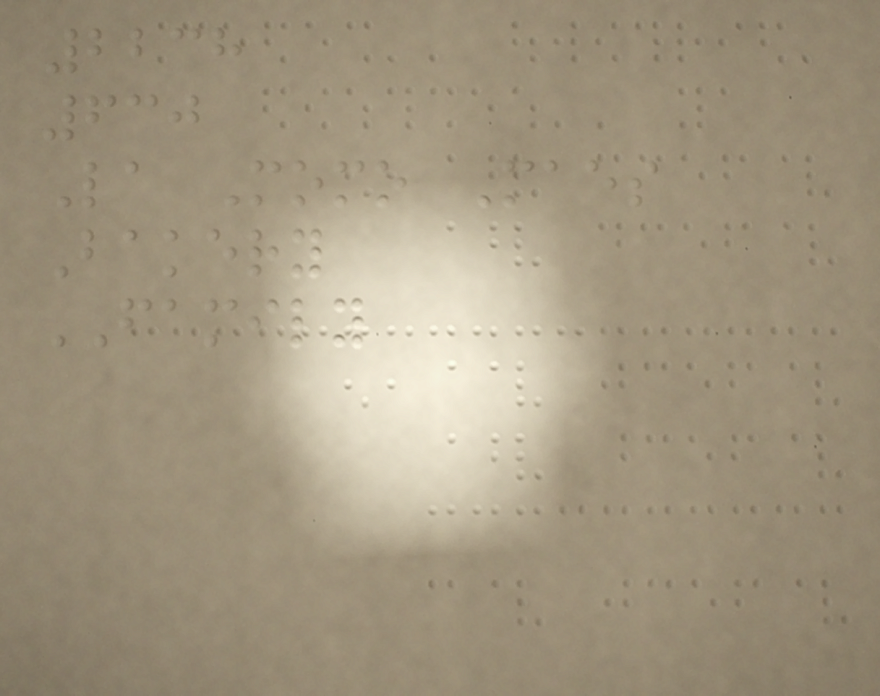2238
630
La Momo Maes
Bakery
FAMILY
